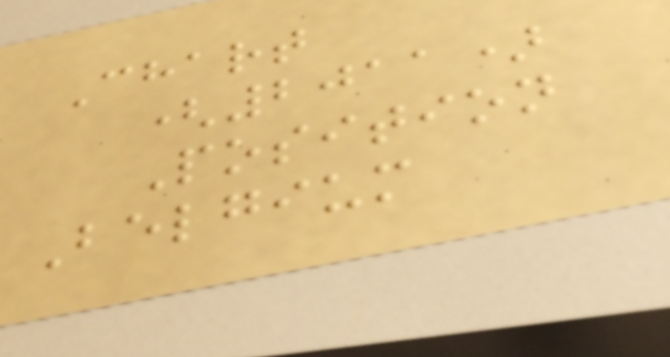Chart
(2011)
Position
Belgium
